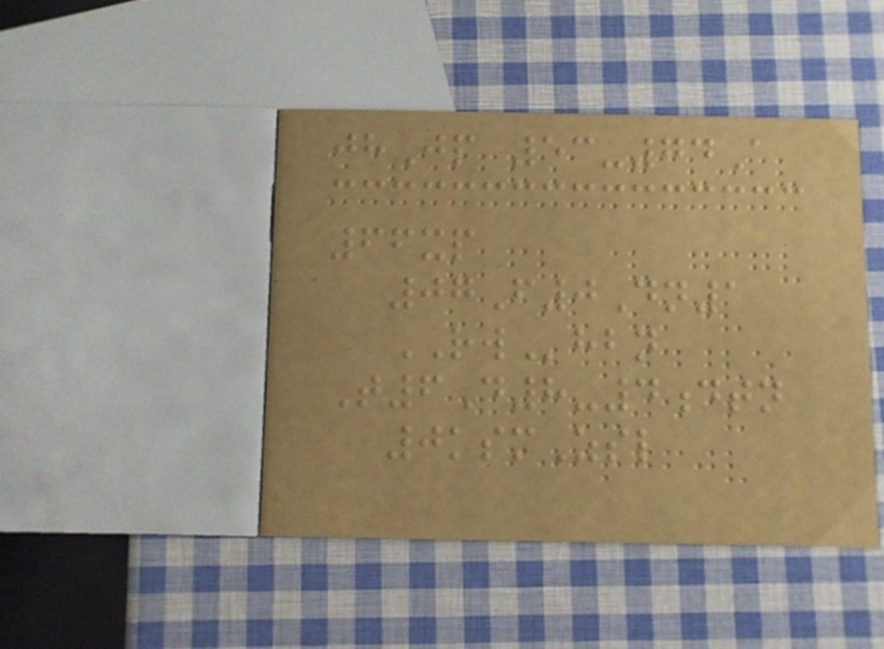jhJp 53-74A
66xp
07F0Dn1
RWhbn
T6D8-4dtn
0ksmZsl
